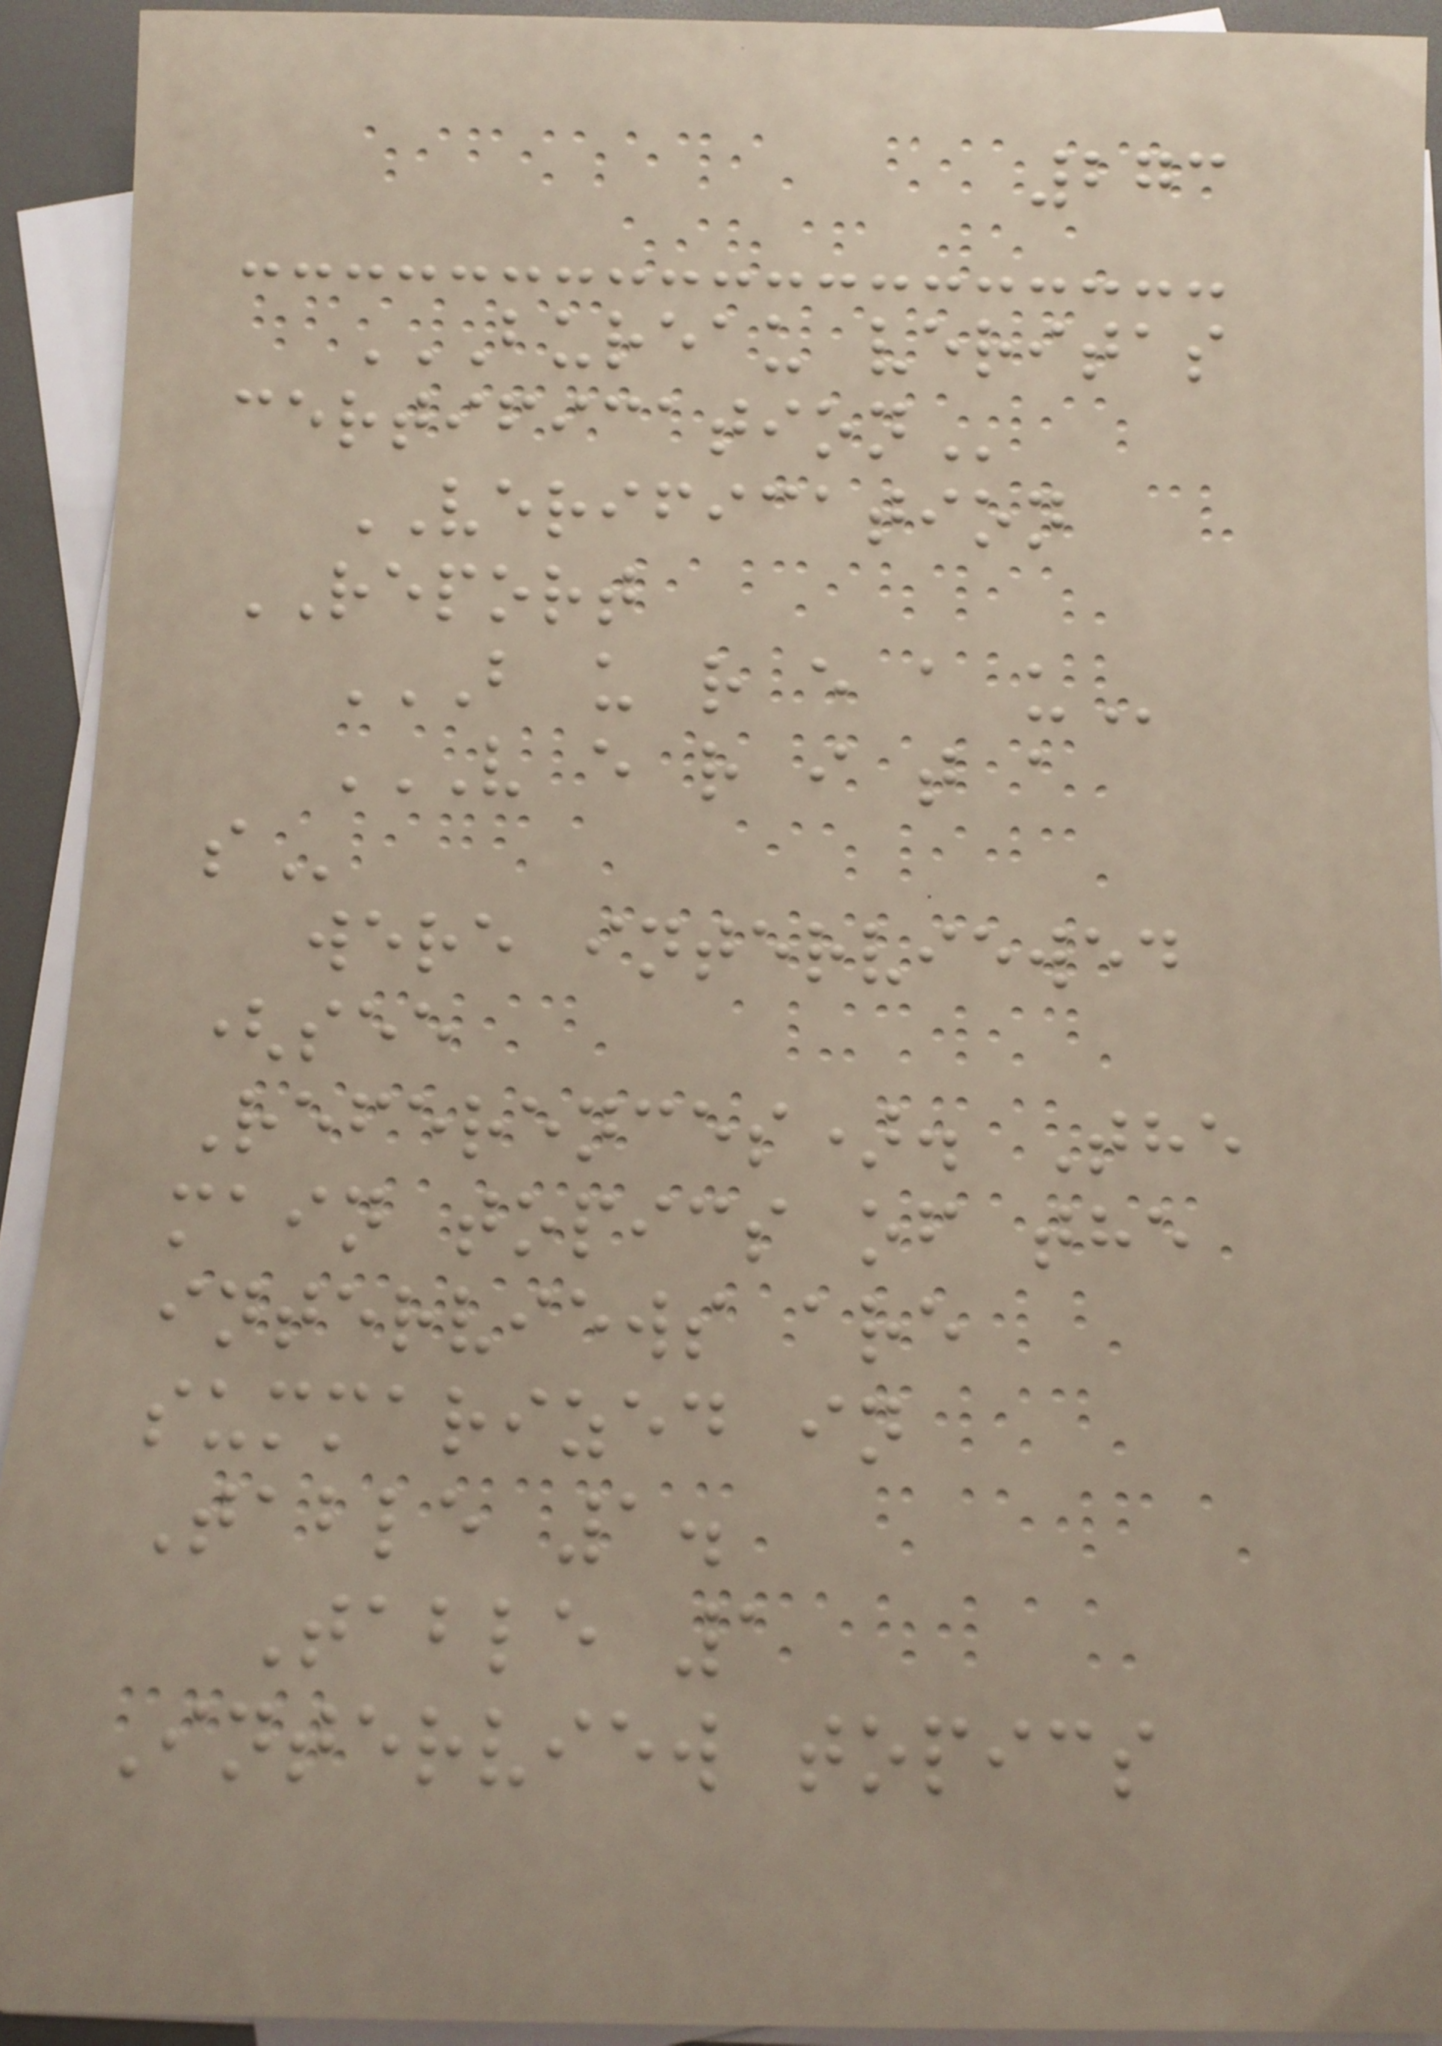273
BUREAU VERITAS
CERTIFICATION
VERIFICATION
REPORT
B U R E A U
V E R I T A
S
were interviewed
(see
References). The
main topics of the
interviews are
summarized in
Table 1.
Table 1
Interview topics
